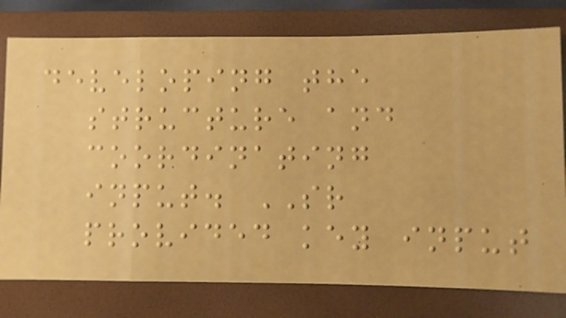developing the
structure and
coordinating
input. SR
provided key input
